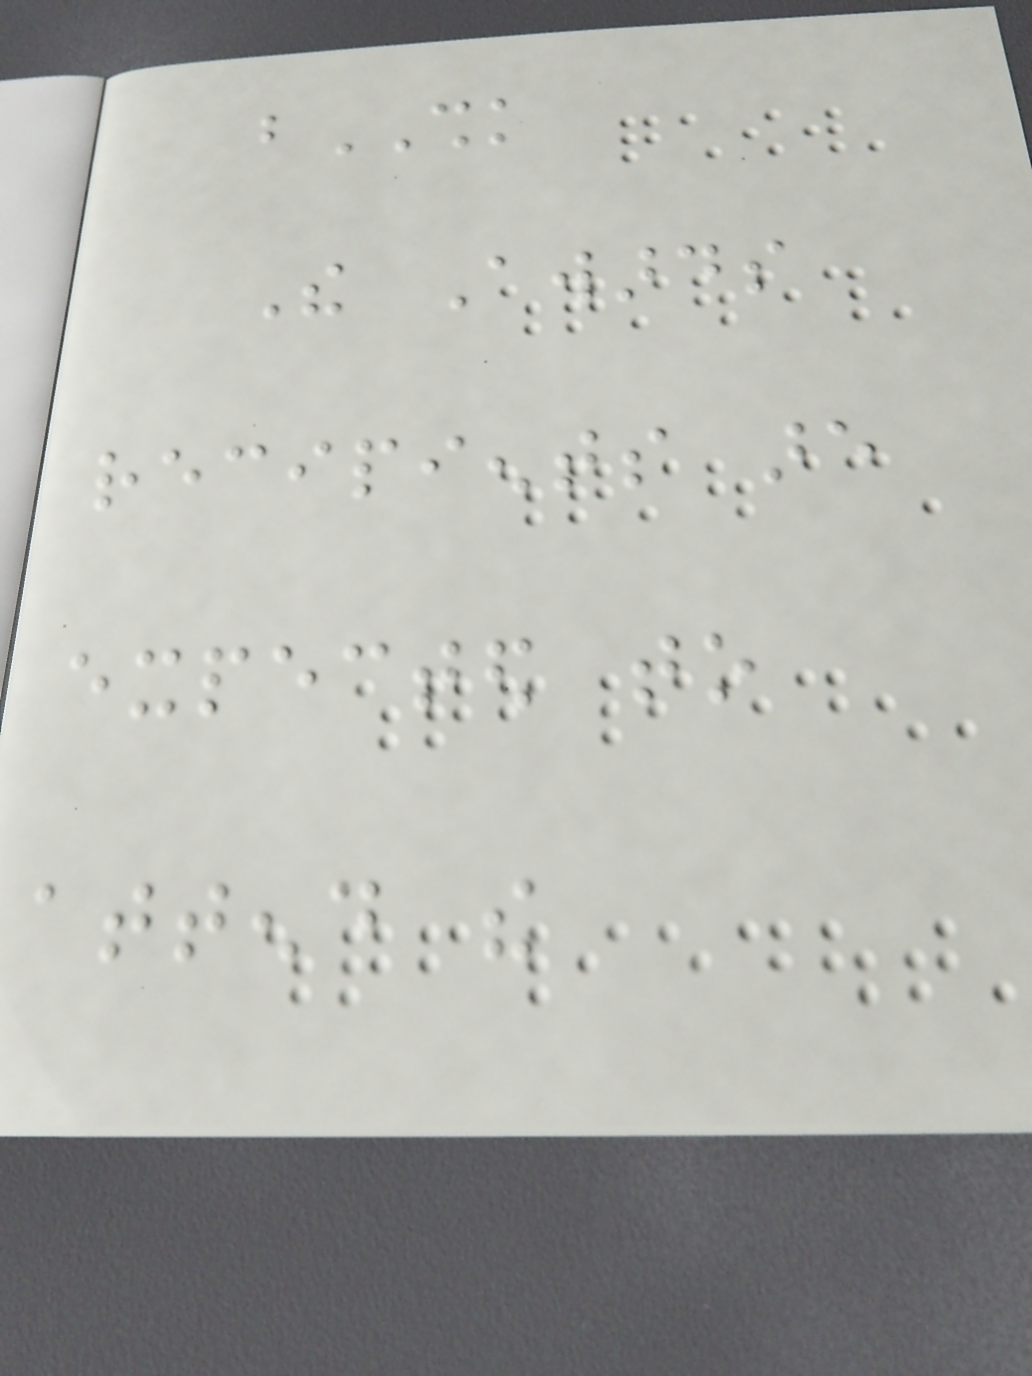bSHK
The Awards
recipients are
expected to
attend the
